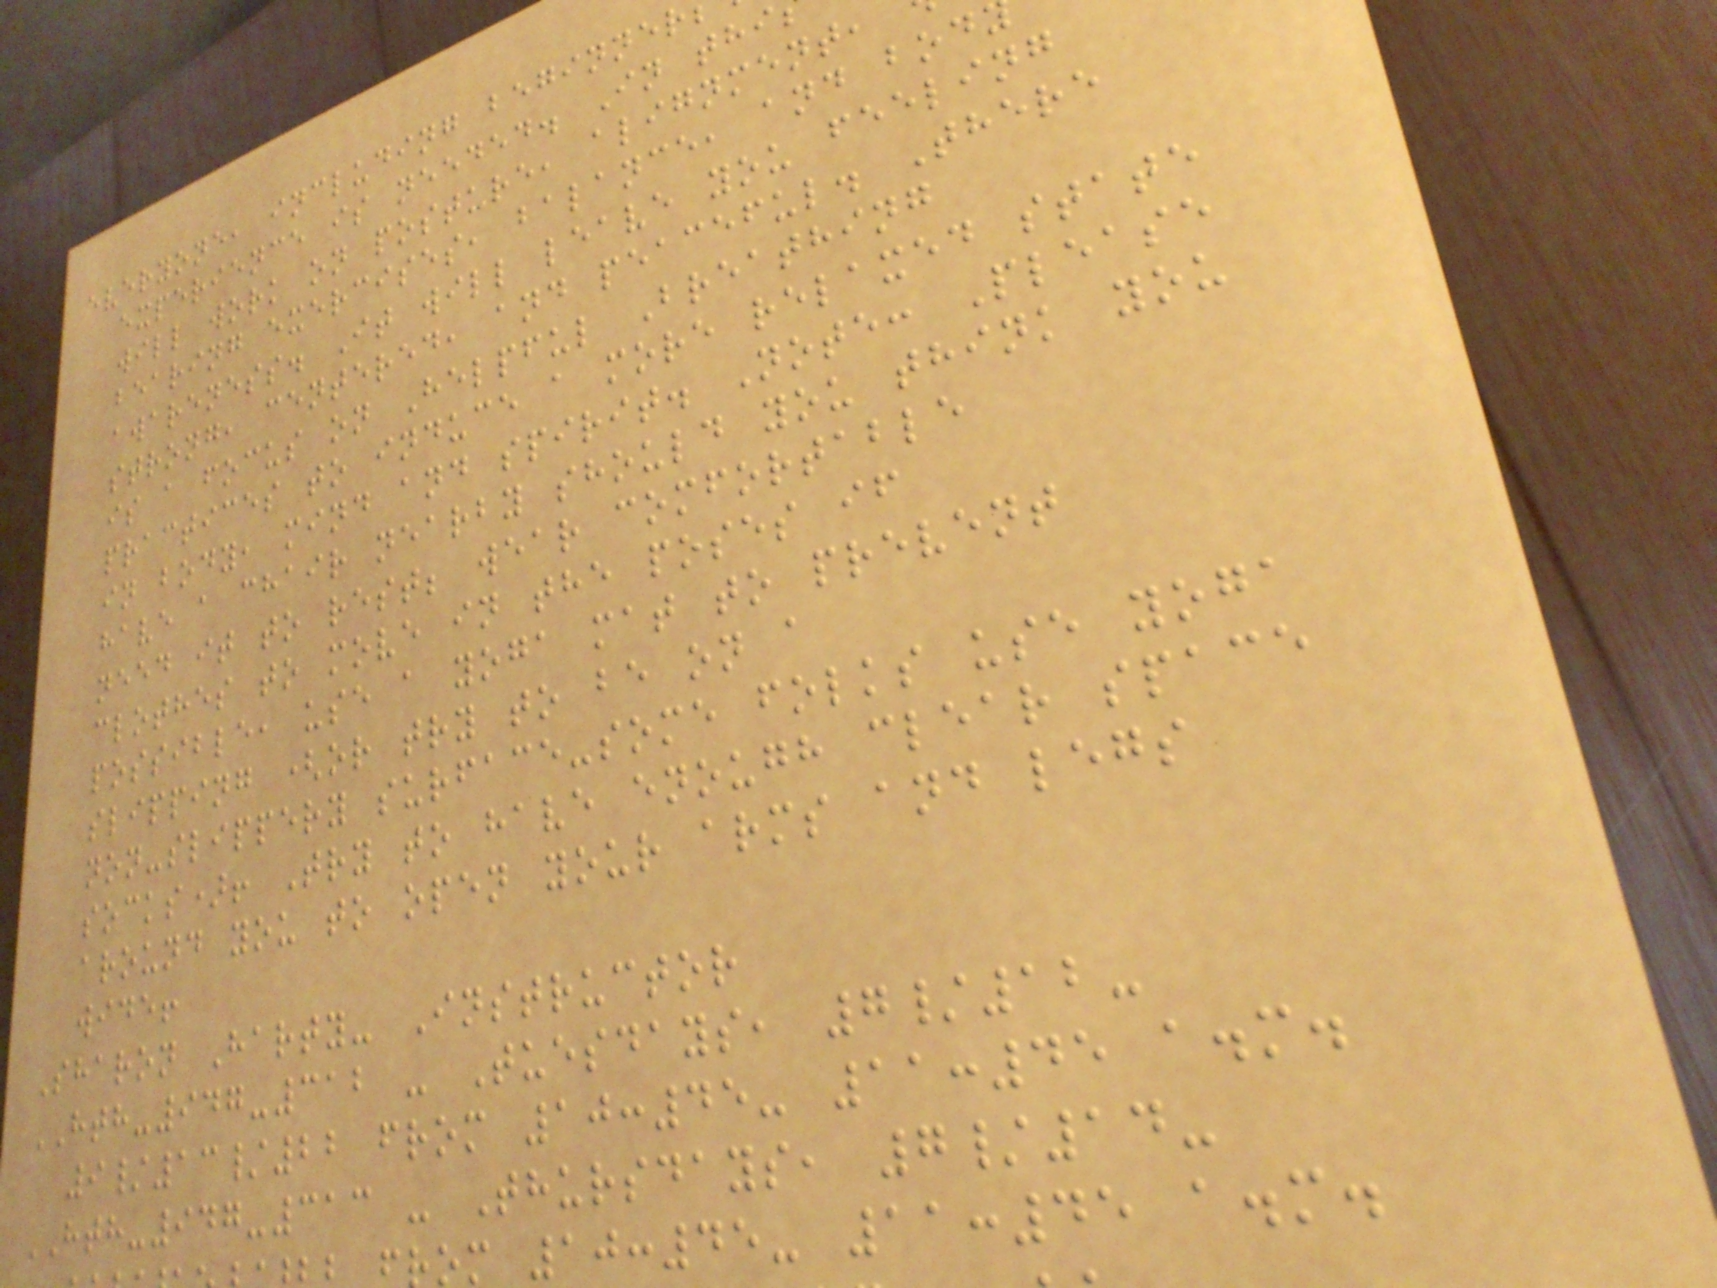everyone, including beginner
experience is needed. In thi
will work on posture, alignment,
bearing exercises, balance, and bod
awareness. It will leave you feeling
strong, centered, and peaceful. There
is a focus on Helpful Breathing
practices to induce a more relaxed state
in body, mind and spirit. Note: Please
have a chair nearby should you think you
need it to rest; wear comfortable
clothes to move in the poses if
possible, use a yoga mat to prevent
slipping (or try to be on a
non-slippery surface-some folks use yoga
socks)! Try to have enough clear space
around you to open your arms and legs
wide!
Sharon Harty- Instructor
HTH-947-312 - Tuesdays, 7/12-
9/13/22 from 10:45- 11:45 a.m.
HTH-947-313 - Thursdays, 7/14-
rom 10:45- 11:45 a.m.
